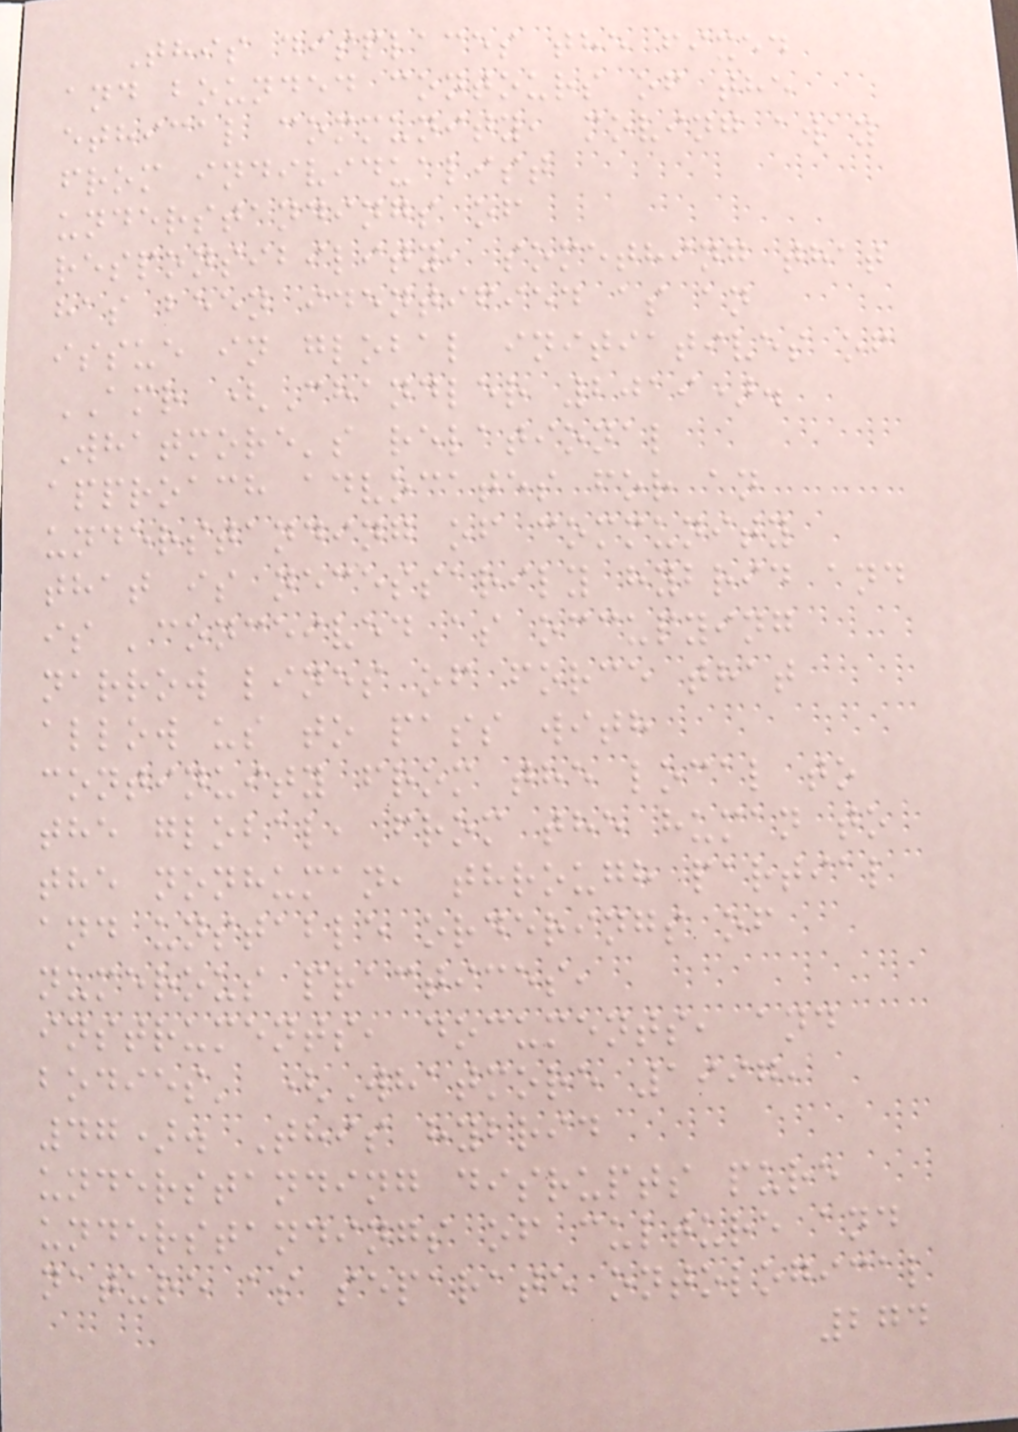This displaces the fixed
and bounded contours of the
ethical community, moving away
from individualist
understandings of
responsibility, something that
has been identified as an
issue in global initiatives of
AMR (Chandler 2019).
Whatmore's relational
approach advocates for an
understanding of community
that is necessarily hybrid and
is 'conceived as occupying
narrow lines of force that
allow us to pass with
continuity from the local to
the global, from the human to
the nonhuman, through partial
and unstable orderings of
numerous practices,
instruments, documents, and
bodies' (Whatmore 1997,
47). This hybrid
understanding disrupts pure
understandings of culture and
nature as separate ontological
274
